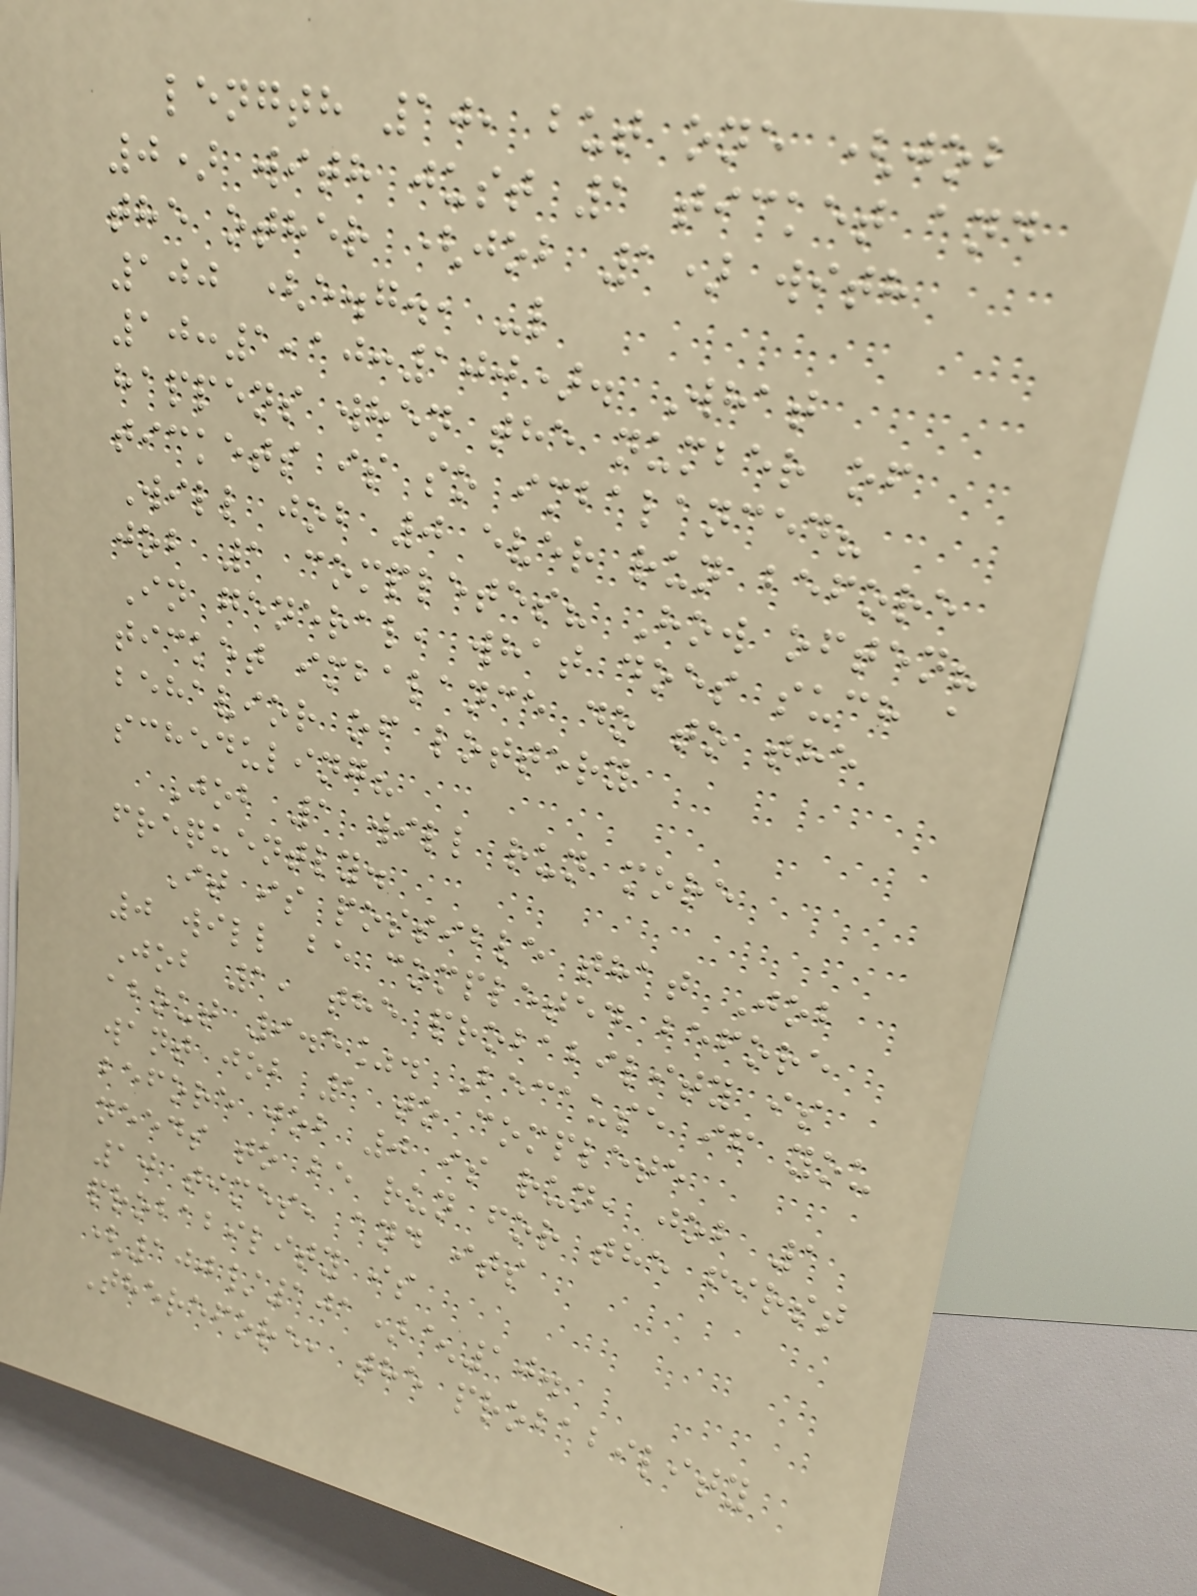length 10, but one (job
0) with just 1 ticket and
the other (job 1) with
100 (e.g., -l
10:1,10:100). What
happens when the number of
tickets is so imbalanced?
Will job 0 ever run before
job 1 completes? How often?
In general, what does such a
ticket imbalance do to the
behavior of lottery
scheduling?
Job 1 will run more
frequently.
It is possible that Job
0 will be completed before
Job 1, the probability is
about 9.5%. Because if you
want job 1 to complete
before job 0 is run, job 1
needs to be run for the first
10 times, and its
probability is
(100/101)^10.
Therefore, the probability
